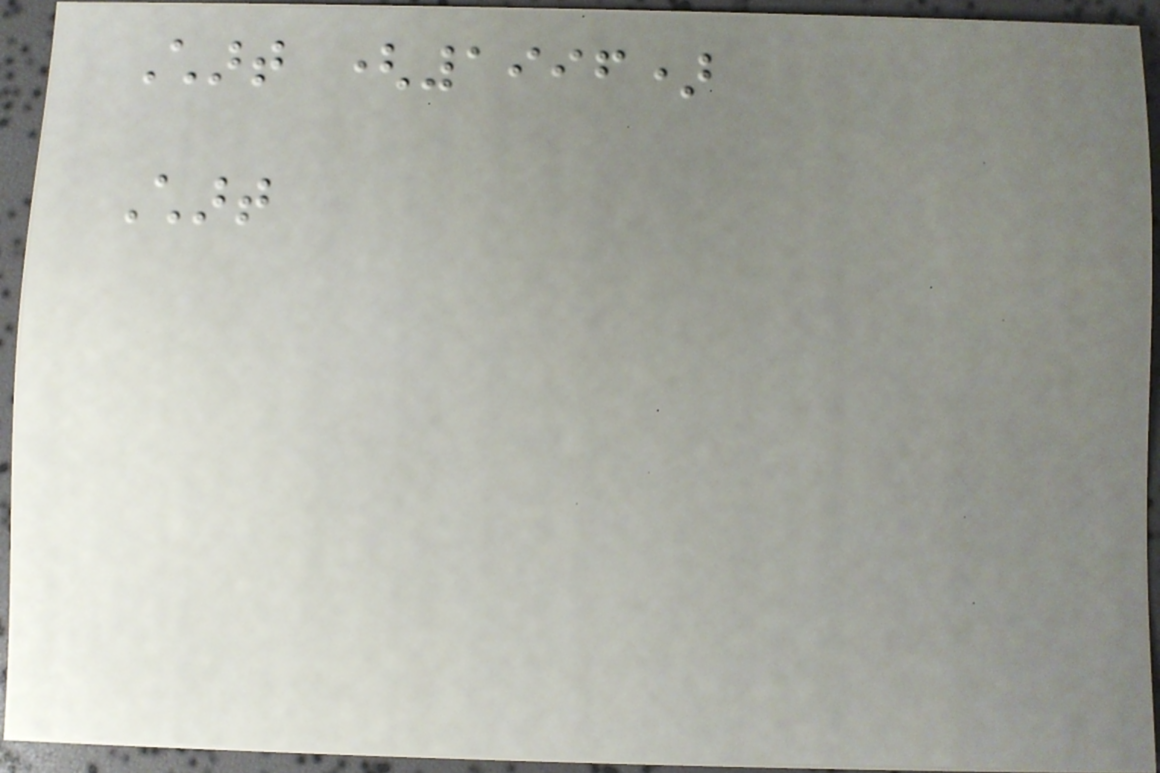Chart (1996)
Chart
